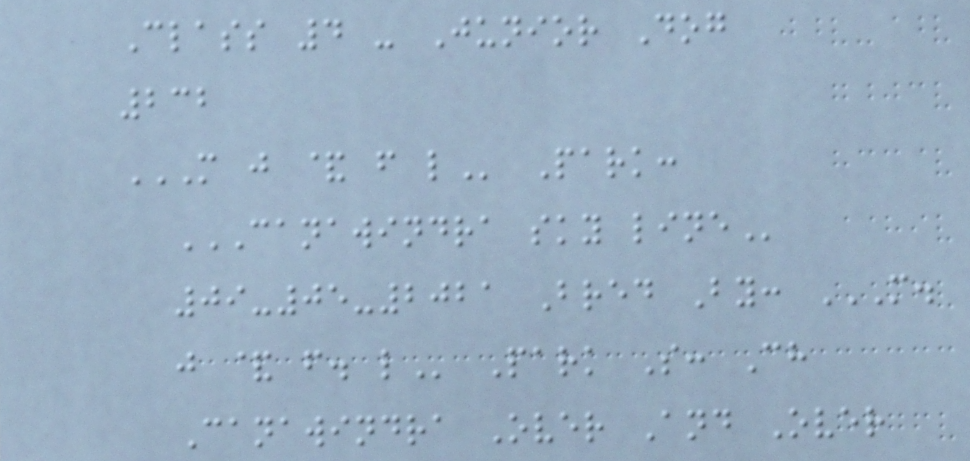Class 4 - Junior Dog
232
M J & F L Park:
CANAWINDRA SKY LINE
09-05-2021 Bred By: M.
J & F. L Park S: Ch
Canawindra Over And Over
